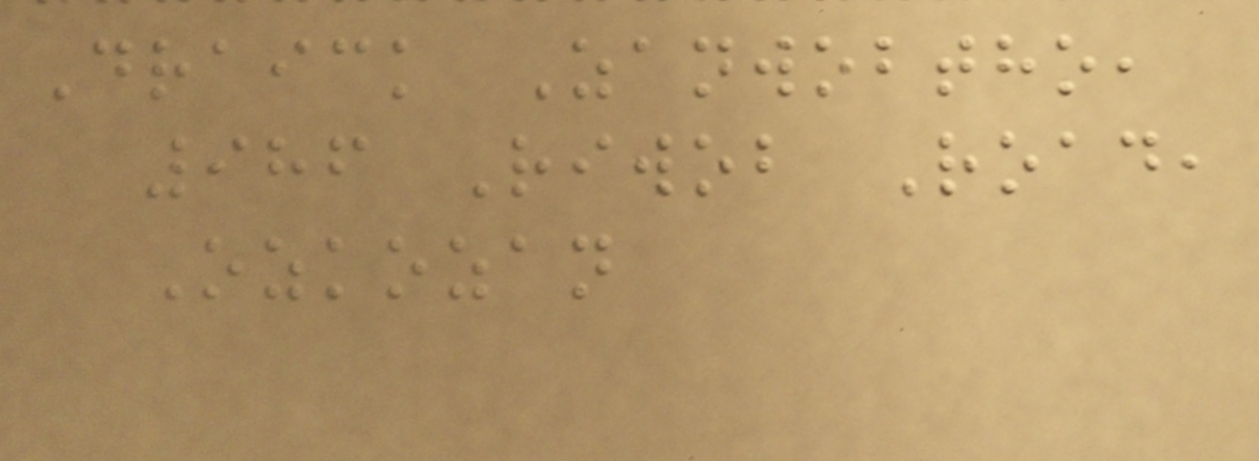Draick Zanwobtho,
986 Riwob Road,
Ozkozan
